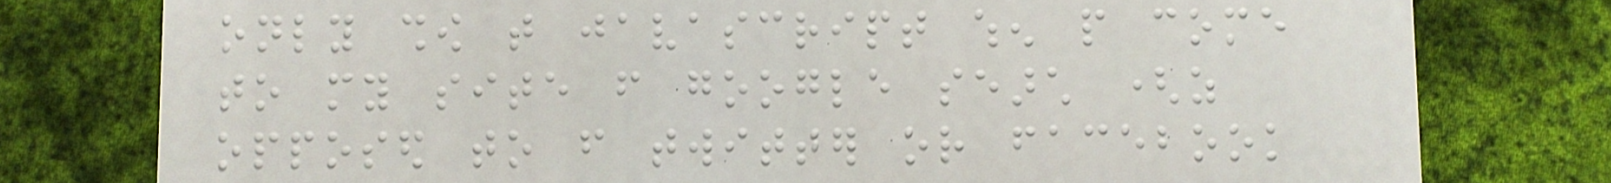only show that javascript when people come
to my site from google search (as
opposed to from twitter or facebook
